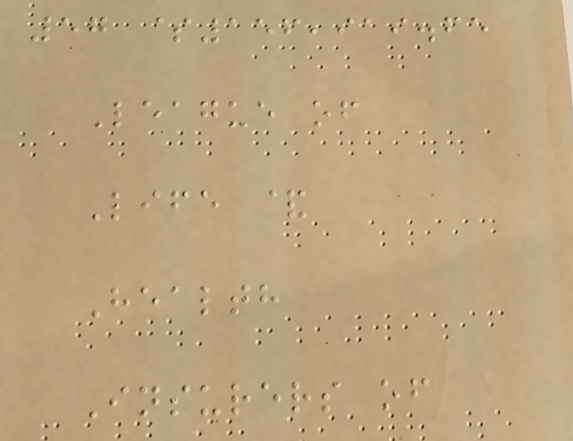57 $156,919.65
League of
Life &
Health
Insurers of
